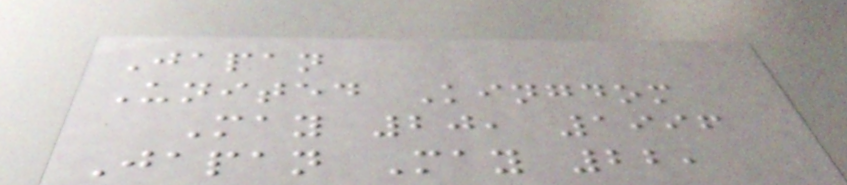Japan
United Kingdom
May 20, 1996
Japan May 22,
